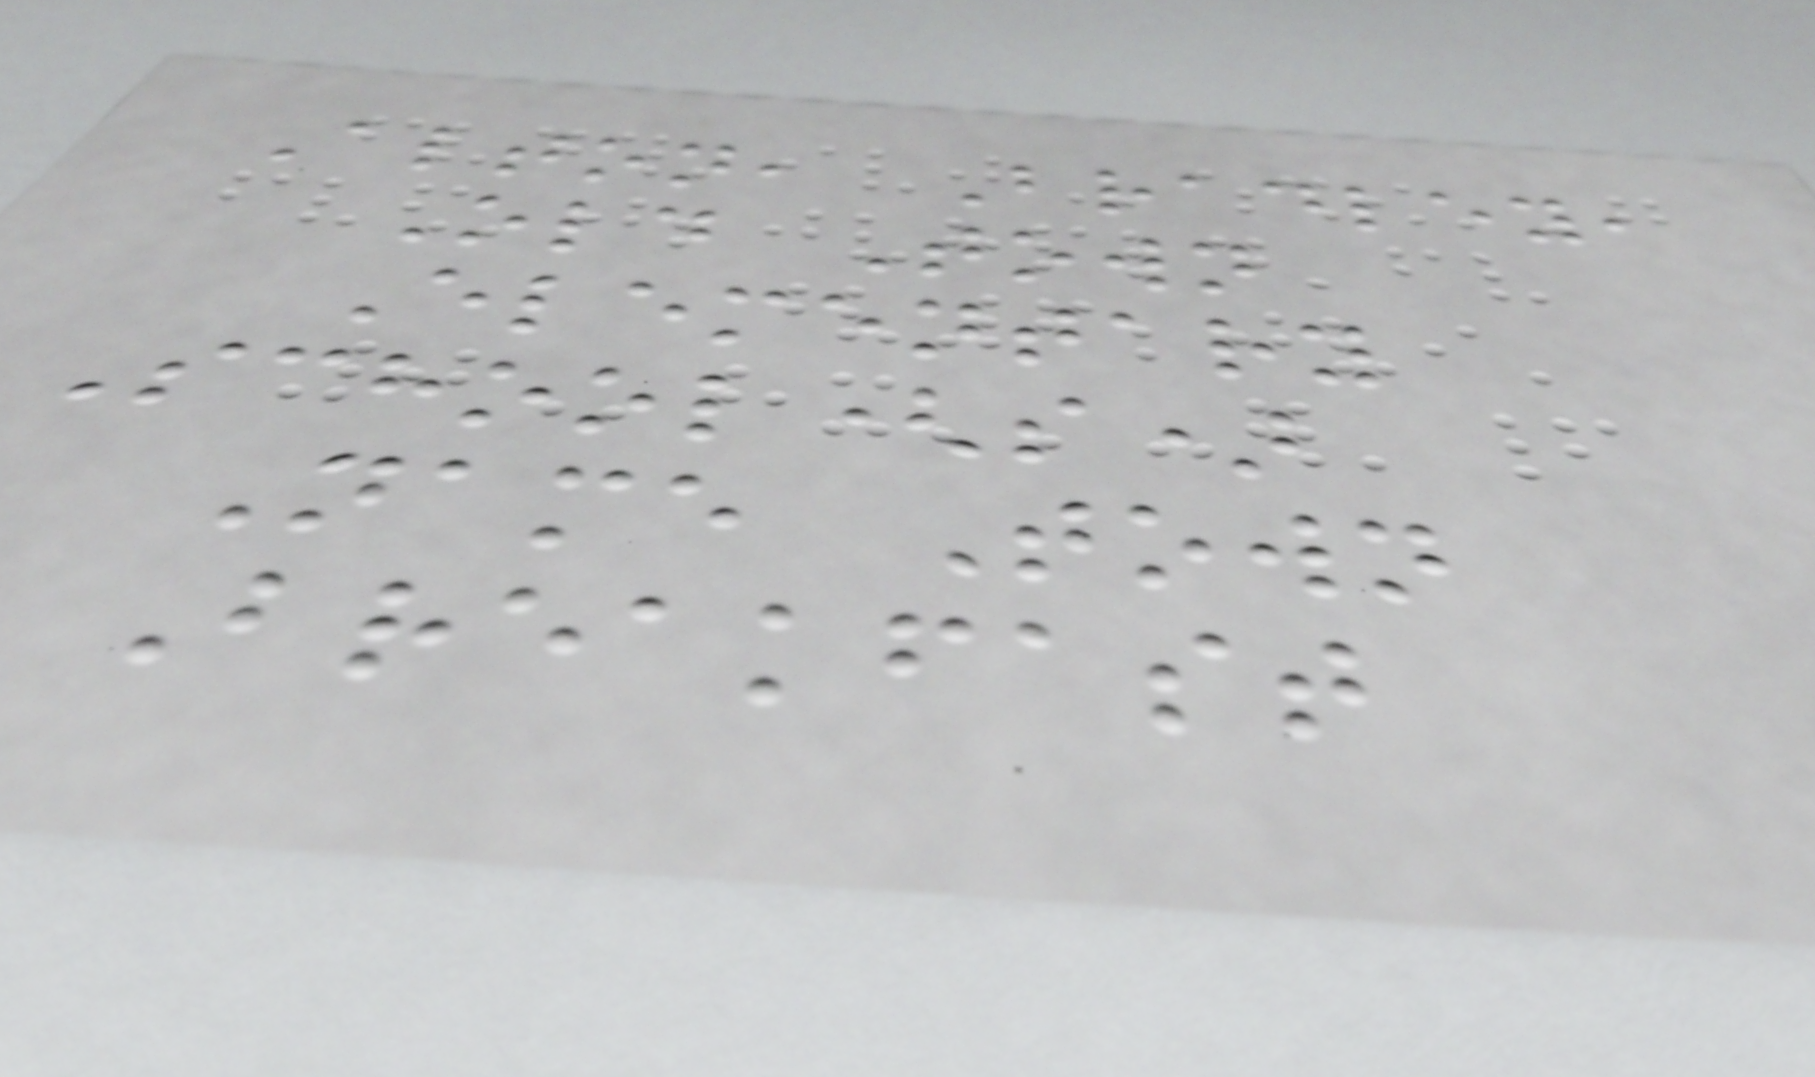Alton, Bradley,
Old Town
Elementary
School(s)
Name Town
Breakfast
